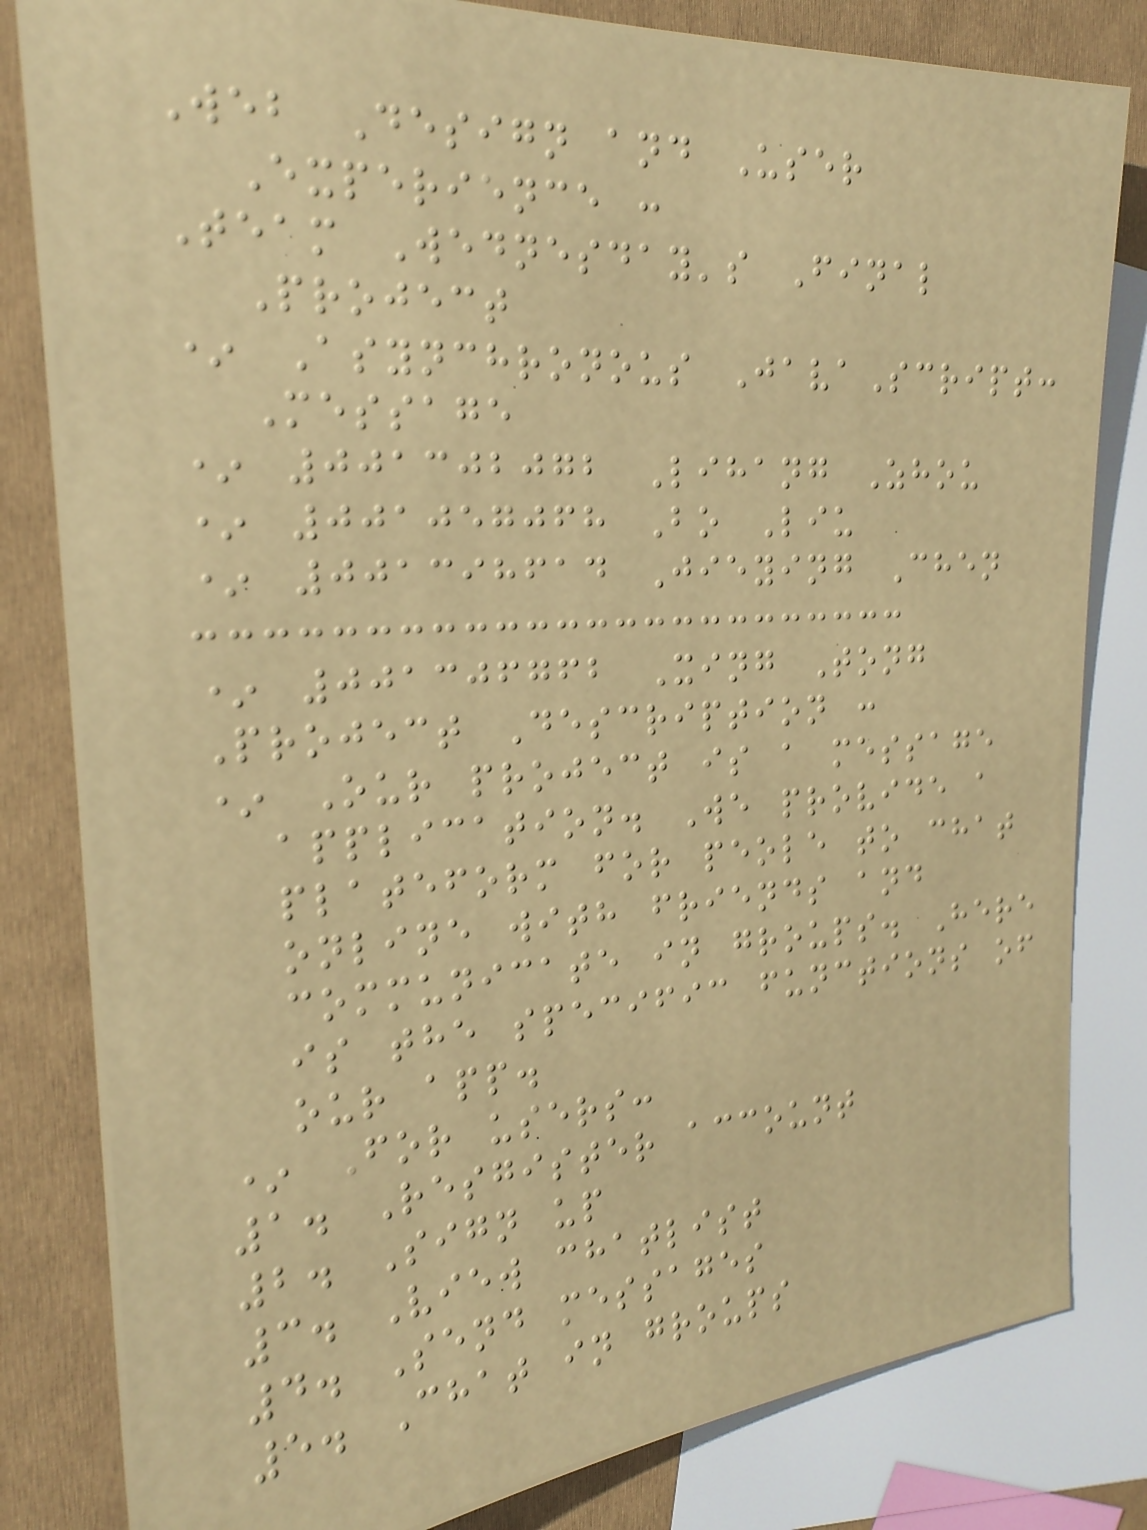Web Design and User
Experience :
Team Wednesday's Final
Project
* Asynchronous JavaScript:
Message
* 001302072 Lihang Zhou
* 001057068 Bo Liu
* 001398614 Jieying Chen
* 001306762 Xing Tong
Project Description :
* Our project is a message
application. We provide a
plateform for peole to chat
online with friends and
communicate in groups. Here
is the specific functions of
our app.
* For users:
1. Resgister account
2. Sign up
3. View chatlist
4. Send messages
5. Chat in groups
